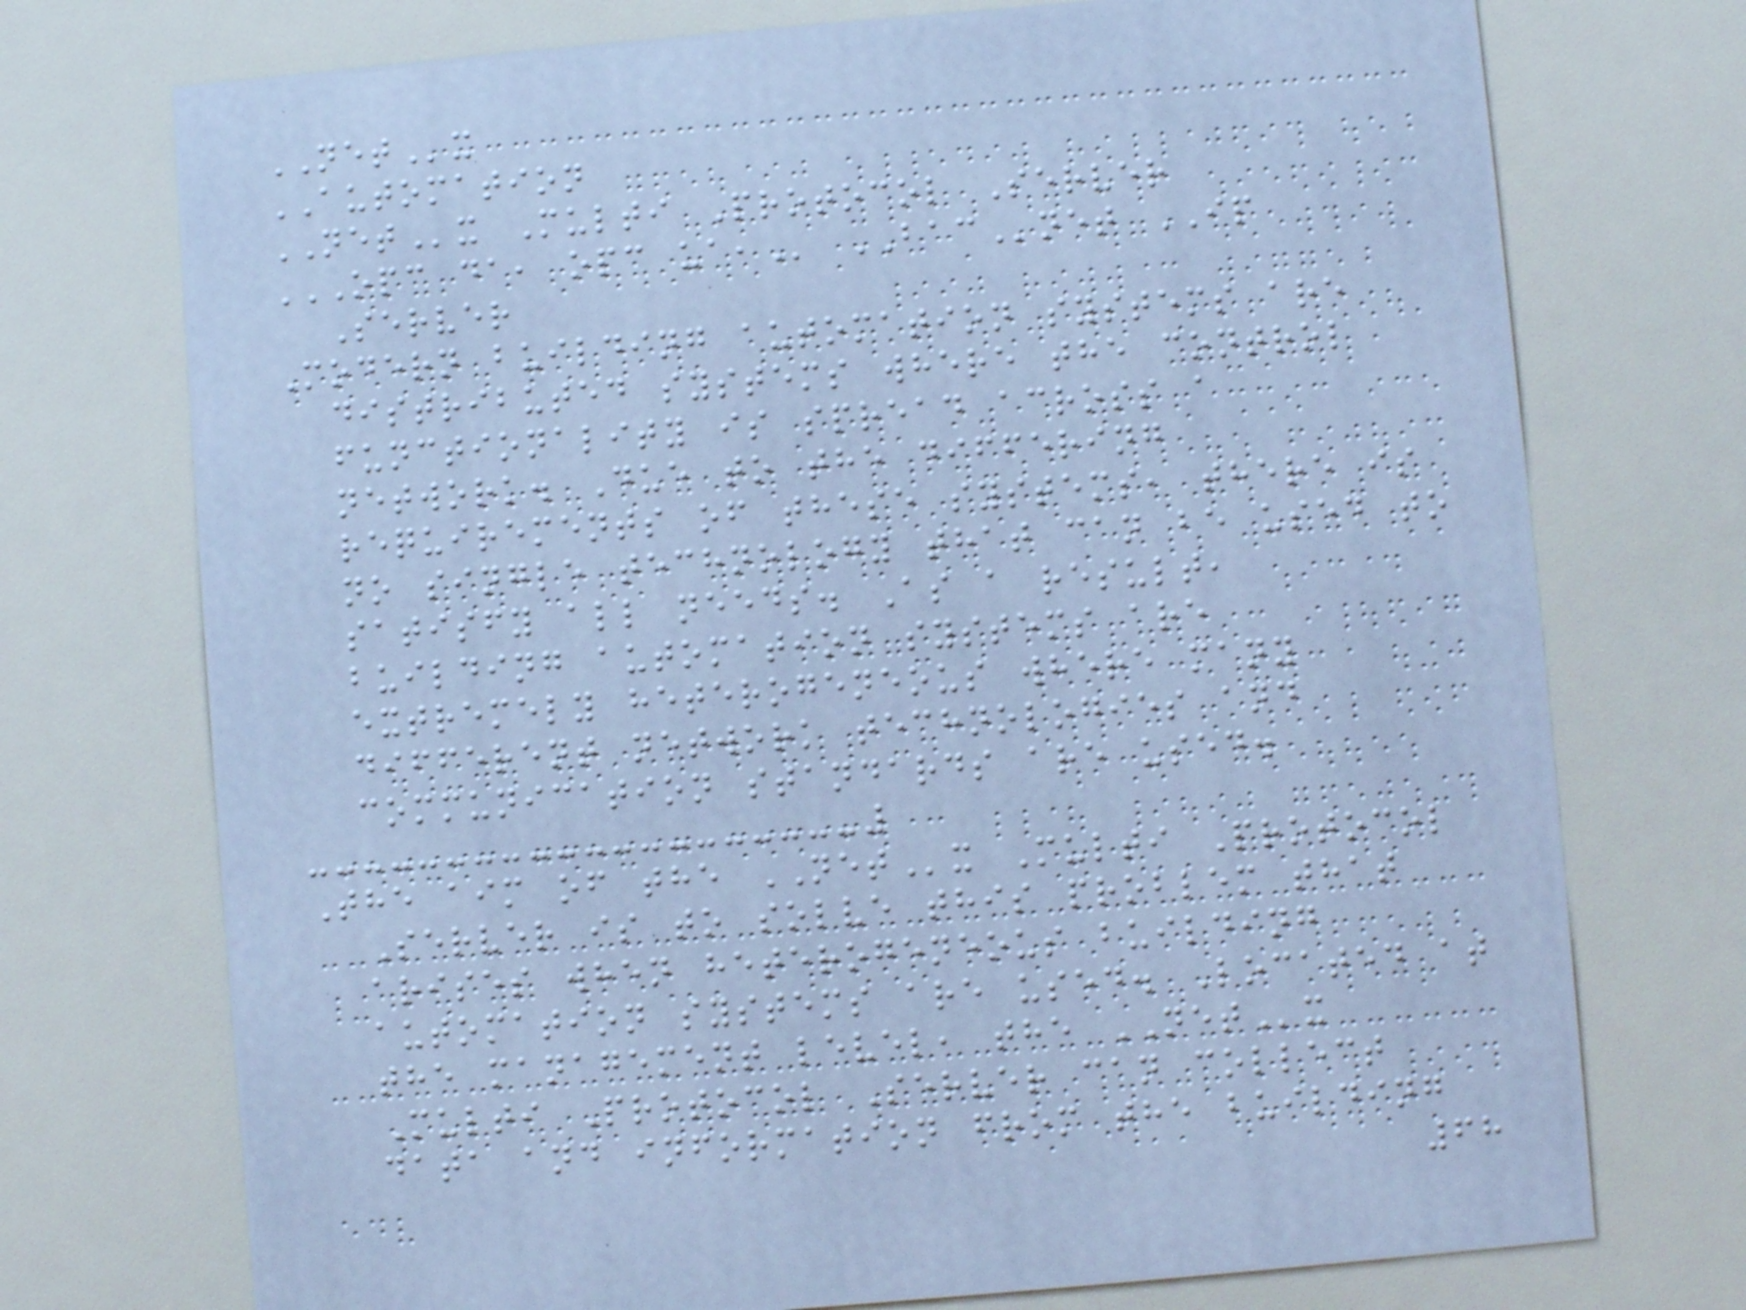NETx
AUTOMATION
NETx Multi Protocol Server
OPC DA, OPC UA, BACnet IP
Server
Modern building automation systems are
distributed systems where the control
functionality is spread across a
network. Due to the differing
requirements of these systems, there is
no single technology that can be used to
satisfy all needs. As a result,
building automation systems are
extremely heterogeneous where many
different network technologies and
communication standards are used.
The aim of the NETx Multi Protocol
Server is to solve this problem that
arises when heterogeneous building
automation systems are used. Located at
the management level, the NETx
Multi Protocol Server can collect
data and information from the building
68
